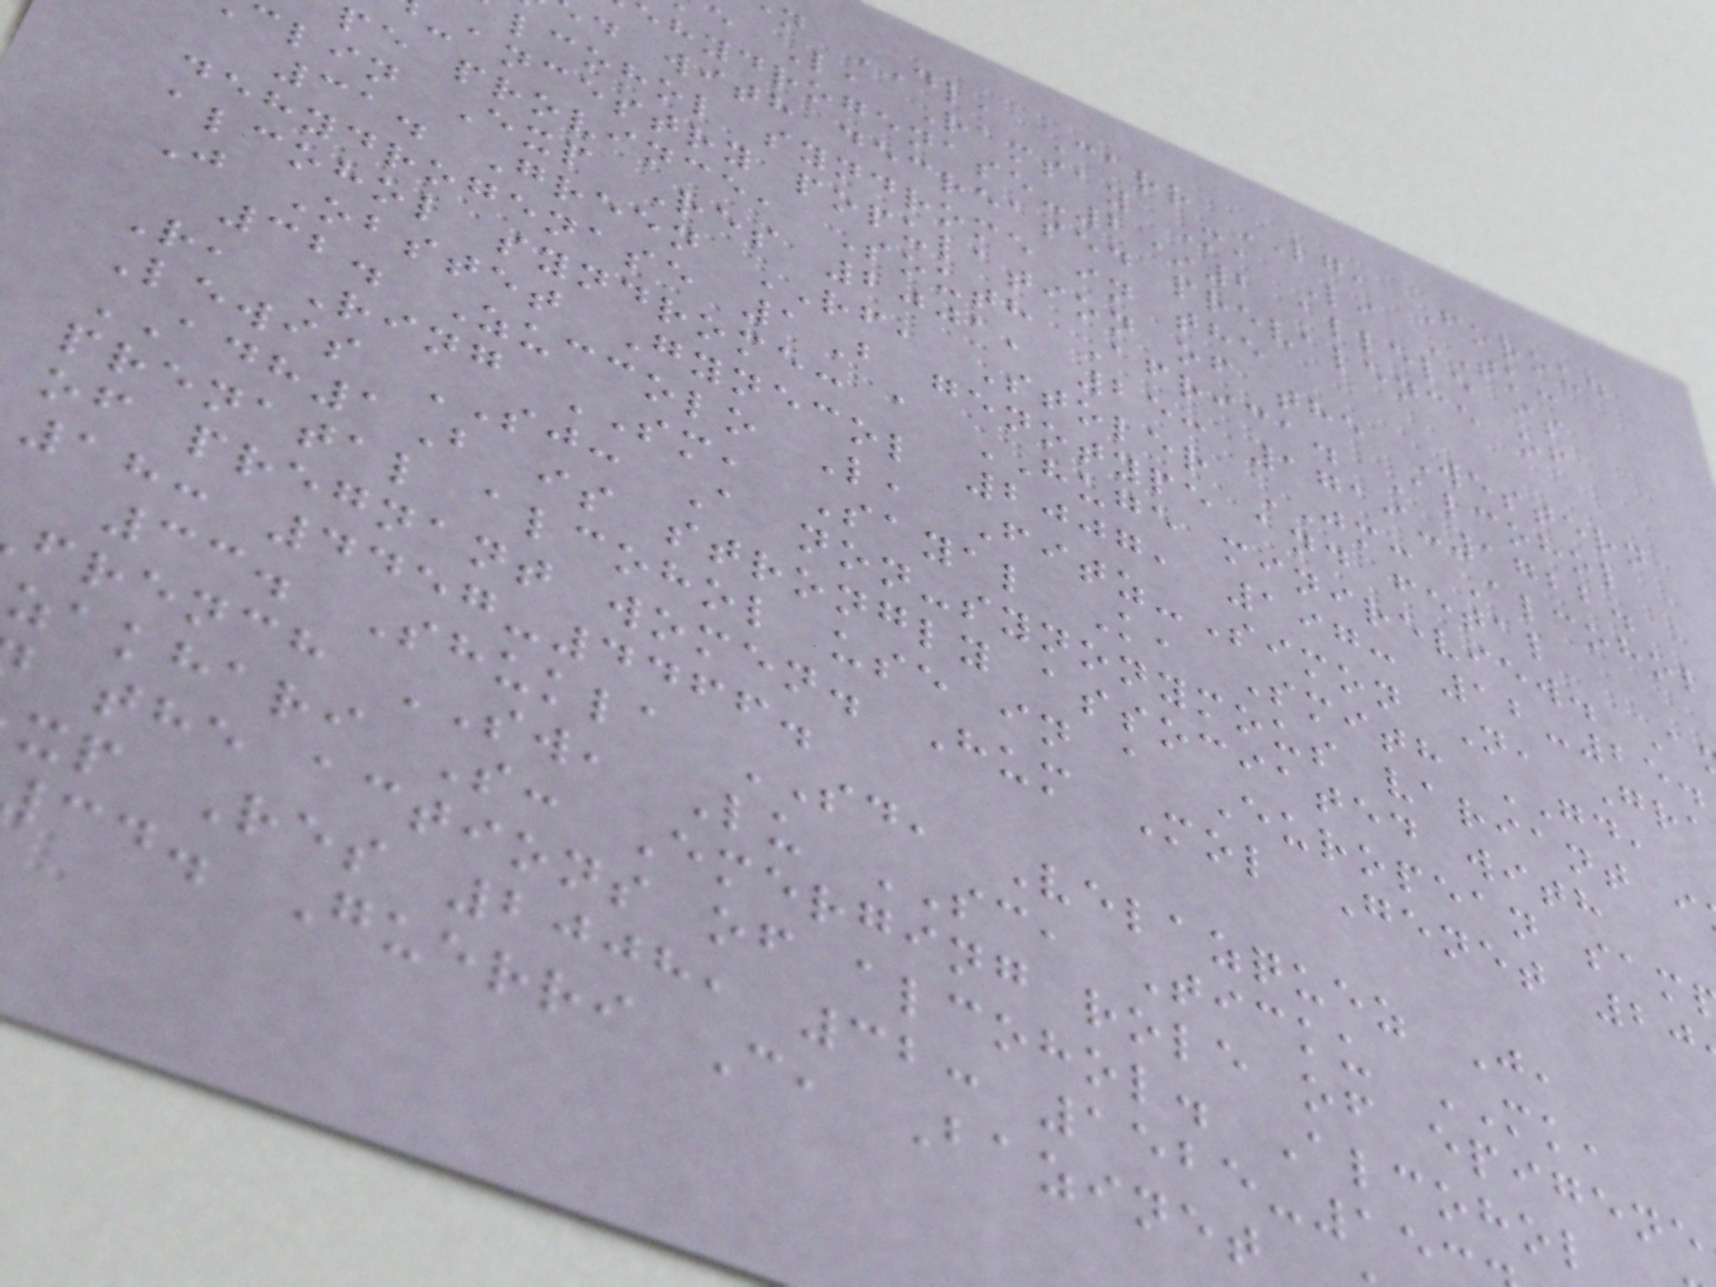n DL, Carr LG, Foroud
e L, Ramsay M, Li TK:
ehydrogenase-2*2 allele is
d with decreased prevalence of
lcohol syndrome in the
-ancestry population of the Western
pe province, South Africa. Alcohol
clin Exp Res 2001, 25: 1719-1722.
31. Green RF, Stoler JM: Alcohol
dehydrogenase 1B genotype and fetal
alcohol syndrome: a HUGE minireview. A
J Obstet Gynecol 2007, 197: 12-25.
32. Zuccolo L, Fitz-Simon N, Gra
R, Ring SM, Sayal K, Smith GD,
Lewis SJ: A non-synonymous variant i
ADH1B is strongly associated with
prenatal alcohol use in a European sam
of pregnant women. Hum Mol Genet 20
18: 4457-4466.
33. Shukla SD, Velazquez J,
french SW, Lu SC, Ticku MK,
zakhari S: Emerging role of epigene
the actions of alcohol. Alcohol
xp Res 2008, 32: 1525-15
cd. Guerri C, Bazinet
